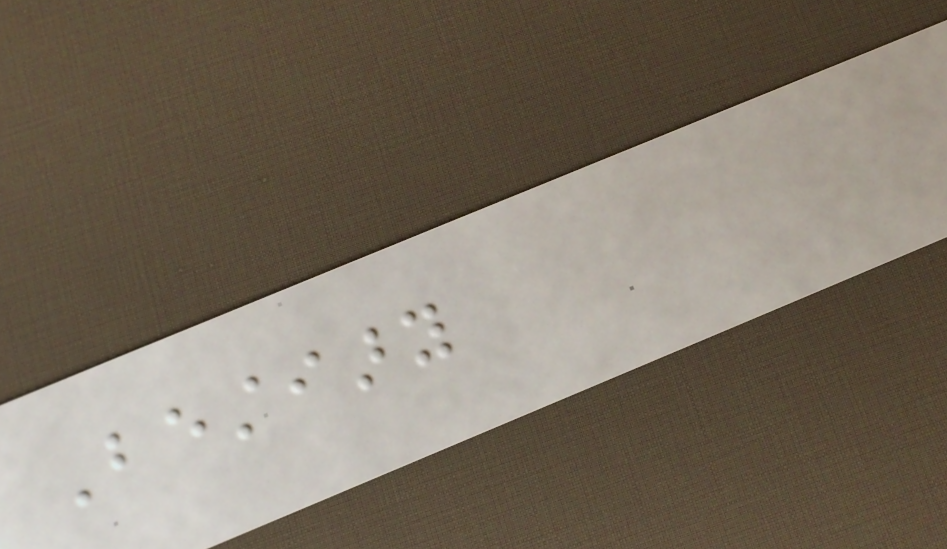Bestiary
